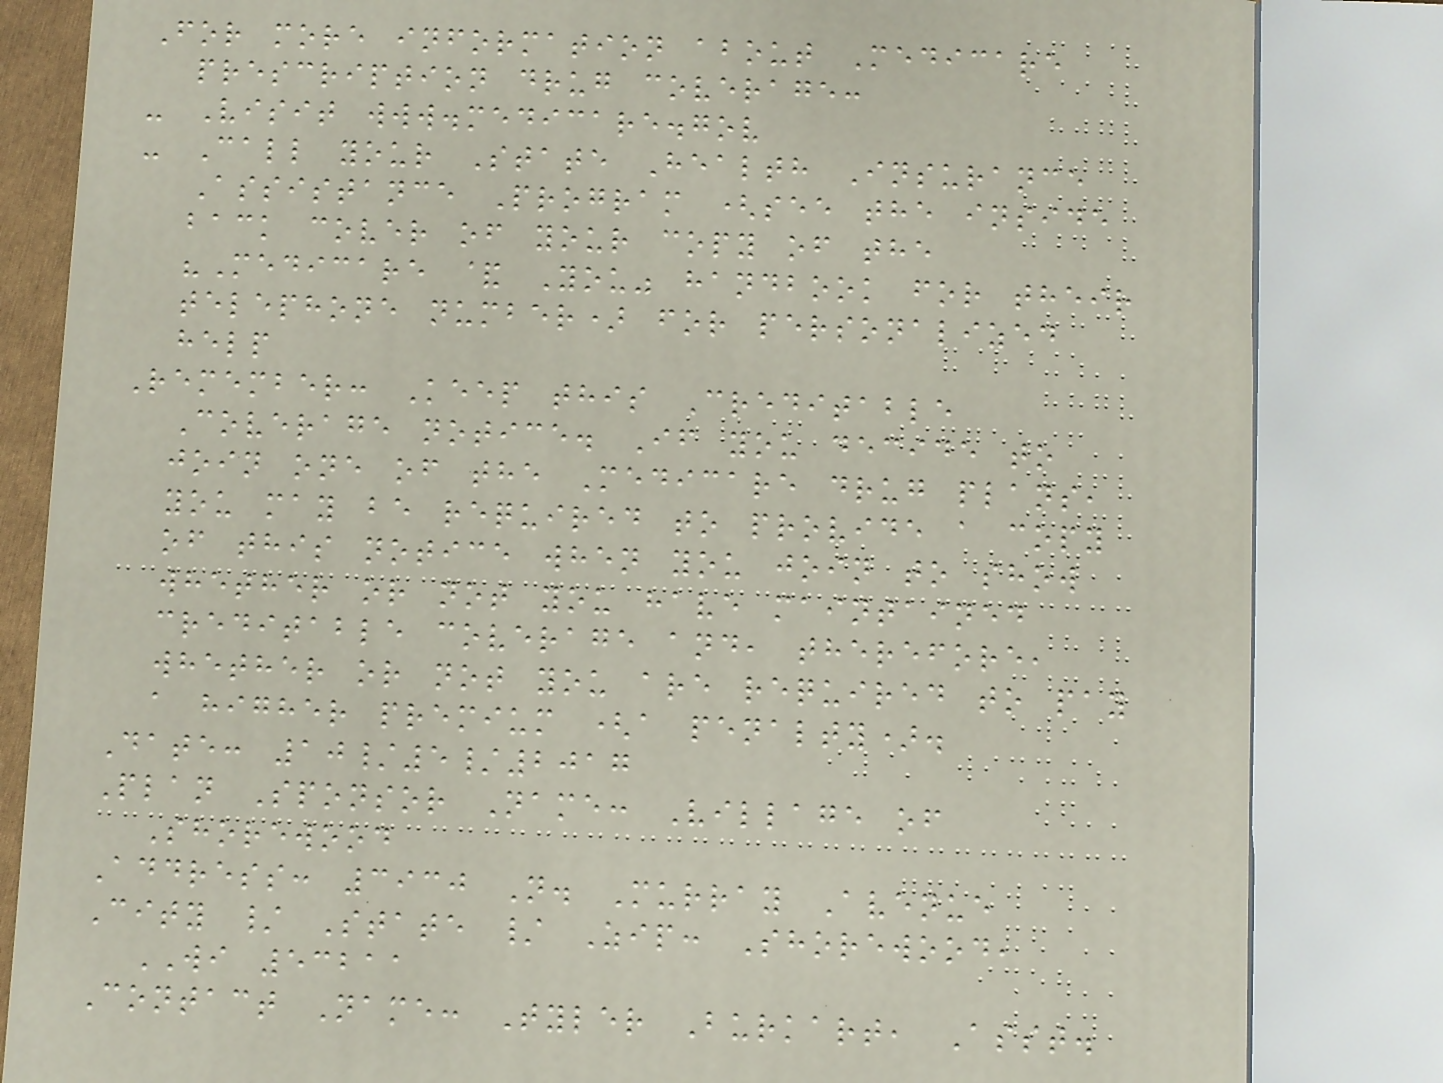For more information about Medicare
prescription drug coverage:
- Visit www.medicare.gov
- Call your State Health Insurance
Assistance Program (see the inside
back cover of your copy of the
"Medicare & You" handbook for their
telephone number) for personalized
help
Remember: Keep this Creditable
Coverage notice. If you decide to
join one of the Medicare drug plans,
you may be required to provide a copy
of this notice when you join to show
whether or not you have maintained
creditable coverage and, therefore,
whether or not you are required to pay
a higher premium (a penalty).
Date: 10/5/2017
Plan Sponsor Name: Village of
Shorewood
Address: 3930 N. Murray Avenue
City / State / Zip: Shorewood,
WI 53211
Contact Name: Tyler Burkart, Asst.
